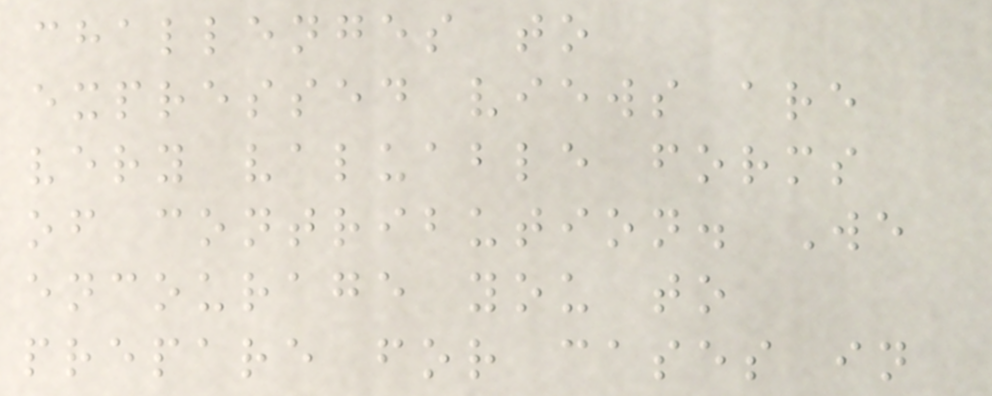challenges to
expressed views are
very valuable forms
of contribution. We
encourage you to
prepare for cases in
